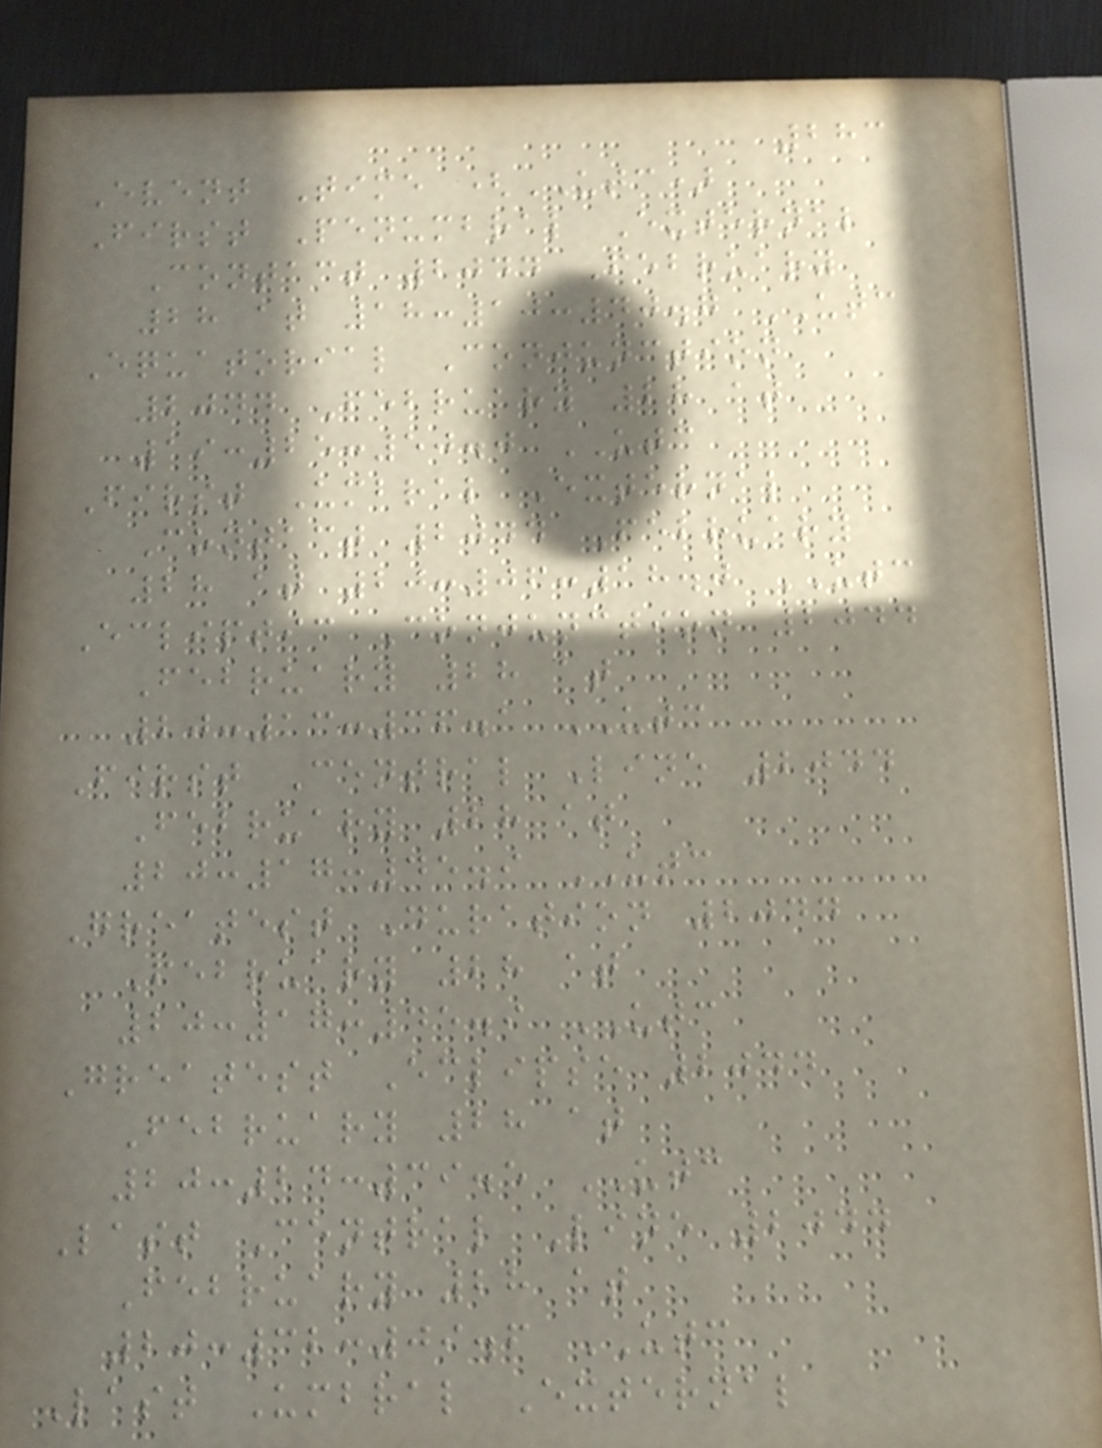283
Event Time (UTC)
First Penumbral External
Contact 2044 February
28 at 18:10:40.7 UTC
Equatorial Conjunction
2044 February 28 at
19:25:50.0 UTC
First Umbral External
Contact 2044 February
28 at 20:06:18.0 UTC
Ecliptic Conjunction 2044
February 28 at
20:13:36.1 UTC
First Central Line 2044
February 28 at
20:17:45.9 UTC
Greatest Duration 2044
February 28 at
20:17:45.9 UTC
Greatest Eclipse 2044
February 28 at
20:24:39.5 UTC
Last Central Line 2044
February 28 at
20:32:09.6 UTC
Last Umbral External
